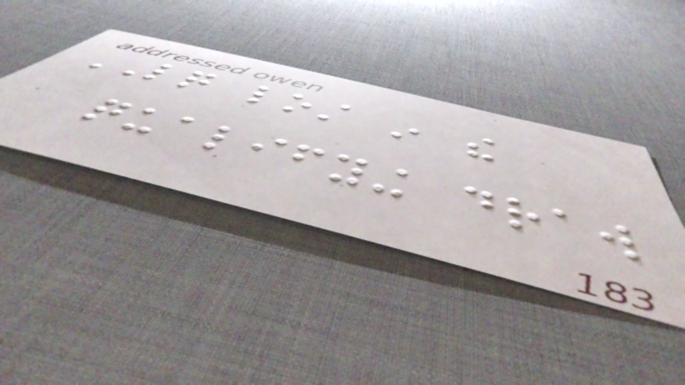LQ lost in the
qualifying draw
